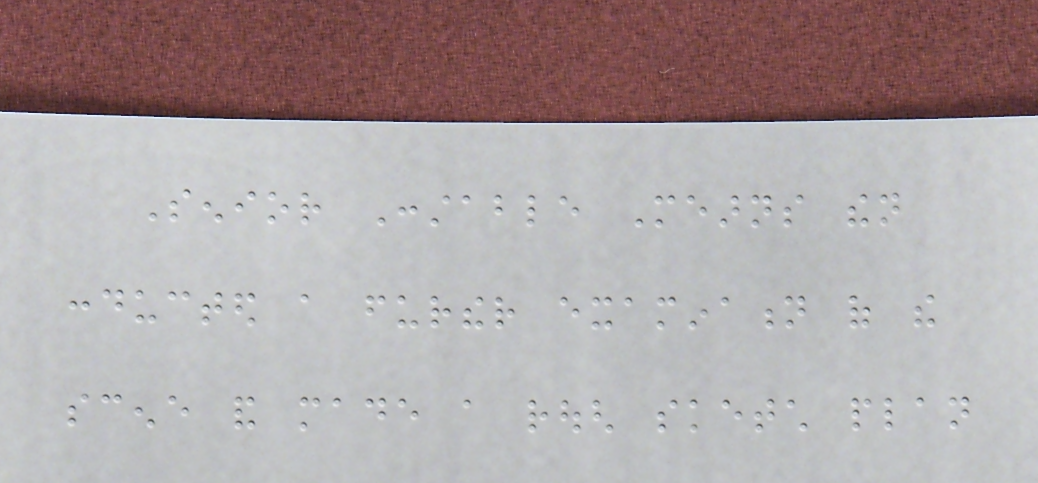Senior Constable Mearns then
conducted a further examination of the
scene and made a rough sketch plan
